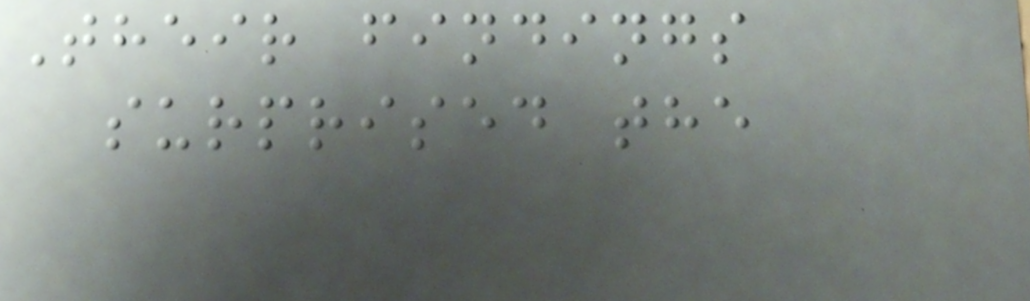Their findings
surprised the
